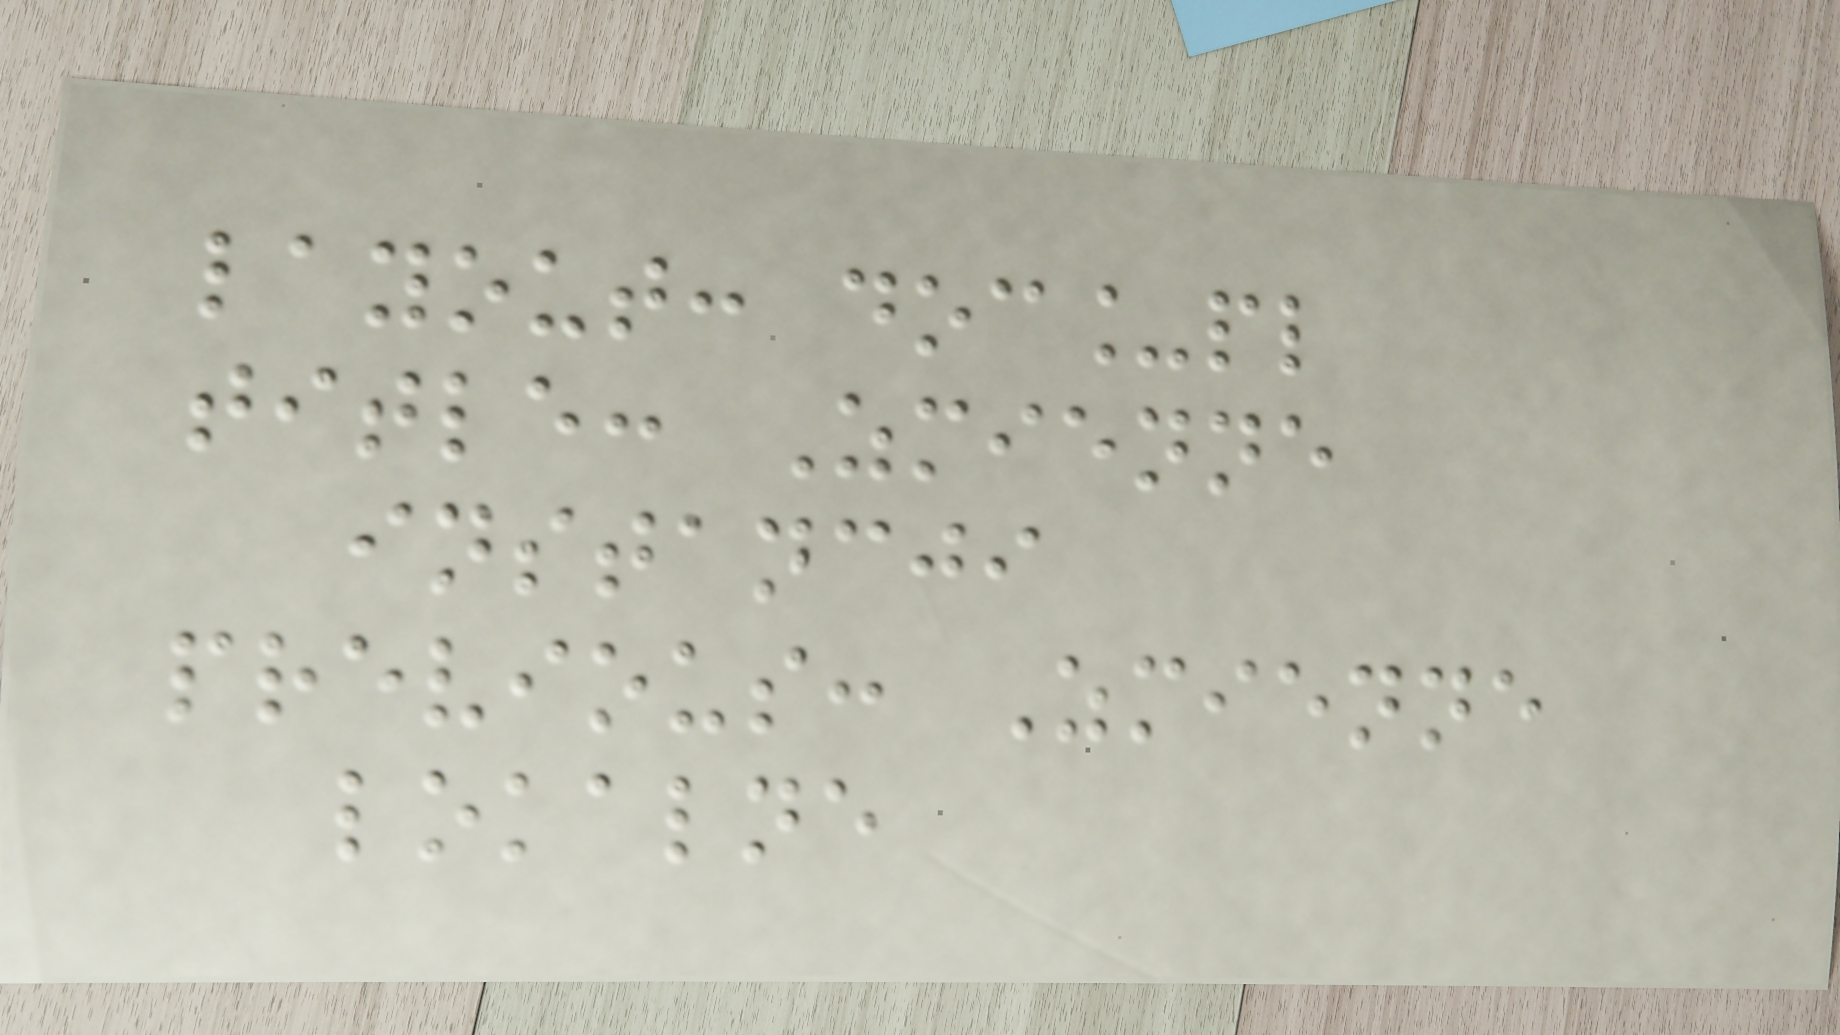layout: doc_pl
title: Zmienne
instancji
previous: Zmienne
lokalne
